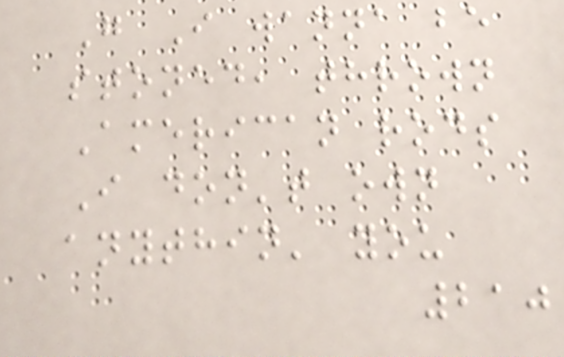G I wanna be
stoned, thrown
American rods
I don't own
anythin' you
210
